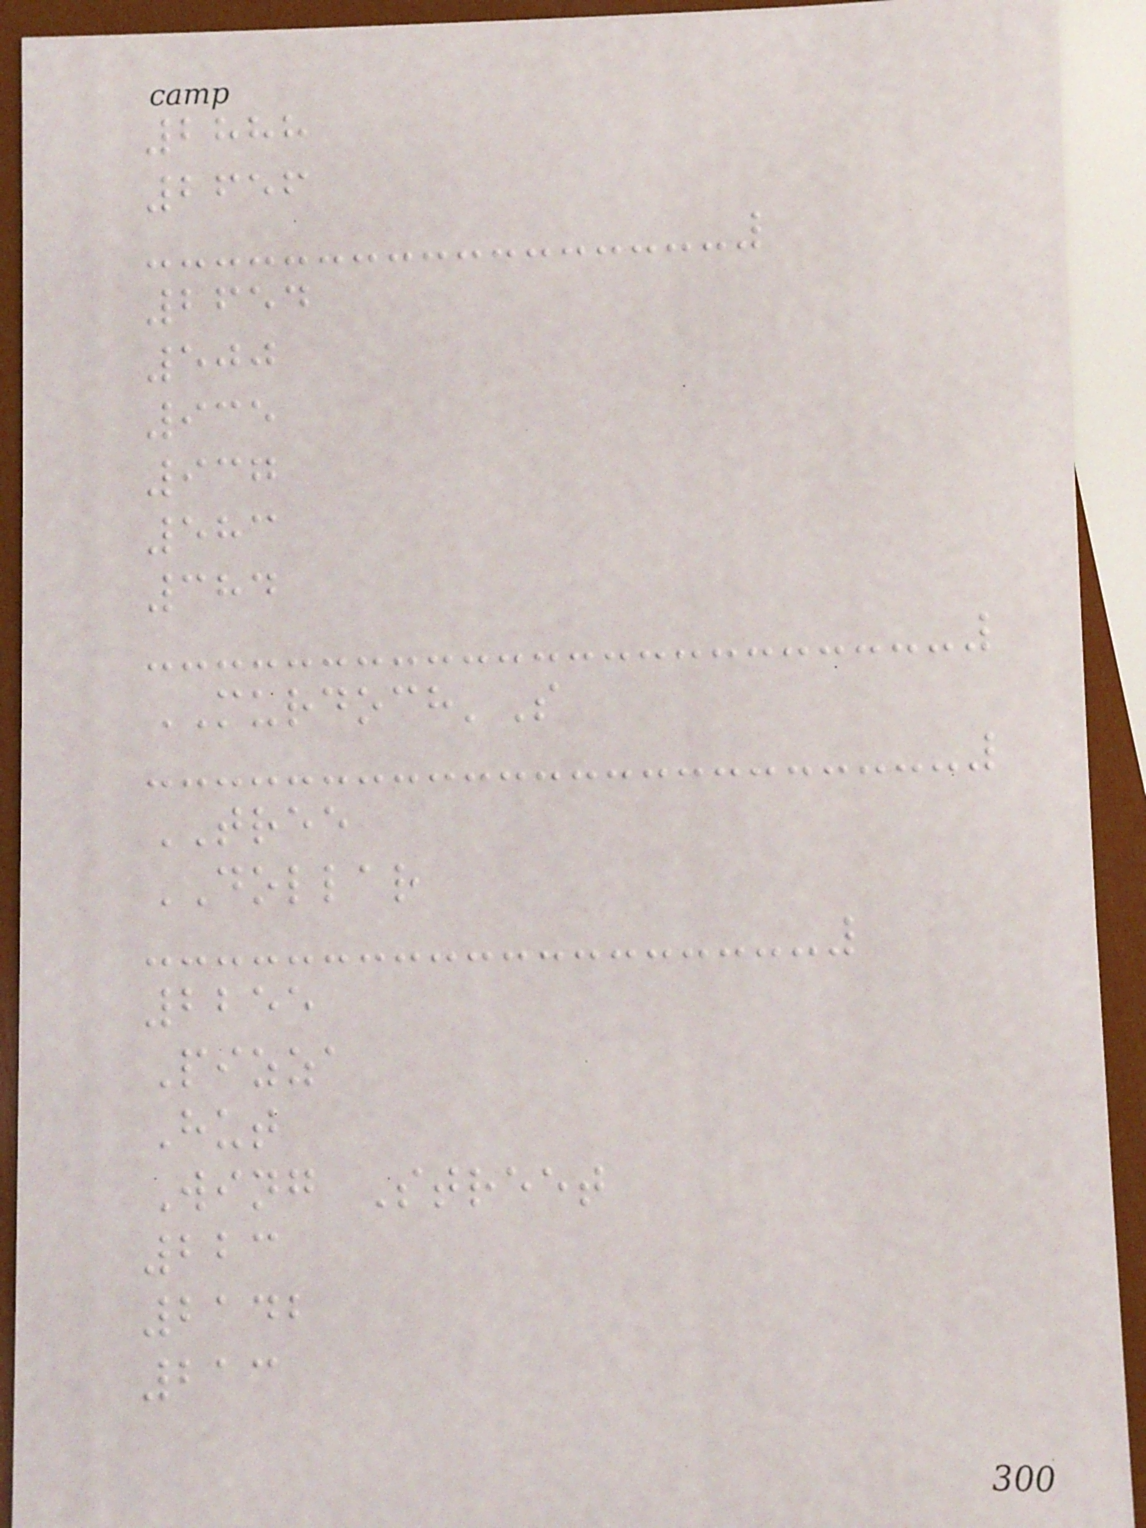2888
2656
2654
500
935
937
583
384
MURDOCH'S
TREE
DOLLAR
2255
Pizza
Hut
Wing Street
223
2142
213
